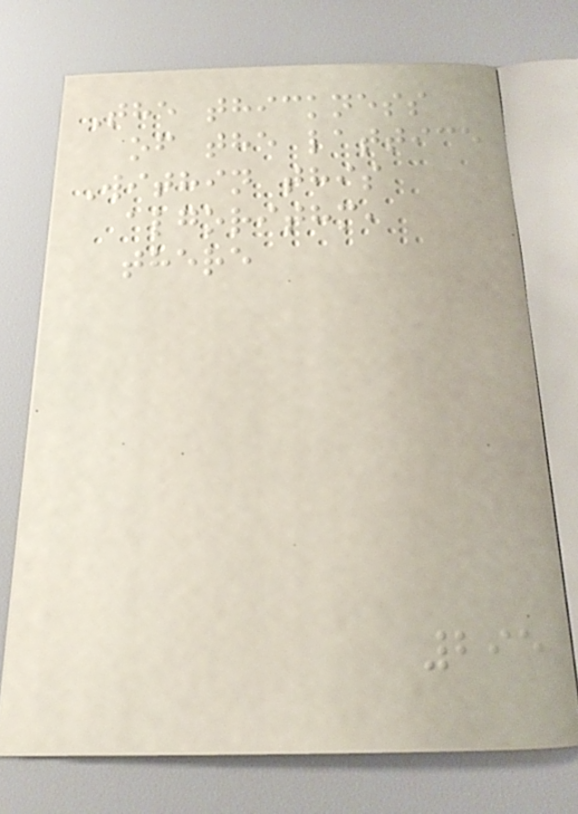The thickness
of the lattice
Within this
algorithm,
there
295
